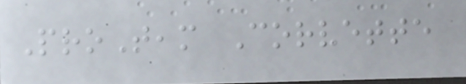ProTeam Corvette
